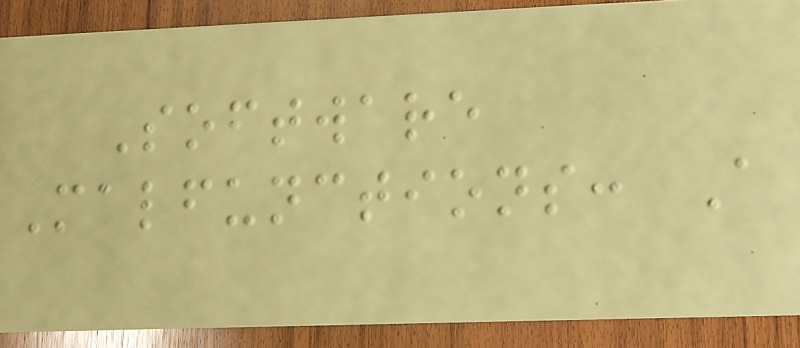Software
Malfunctions: A
